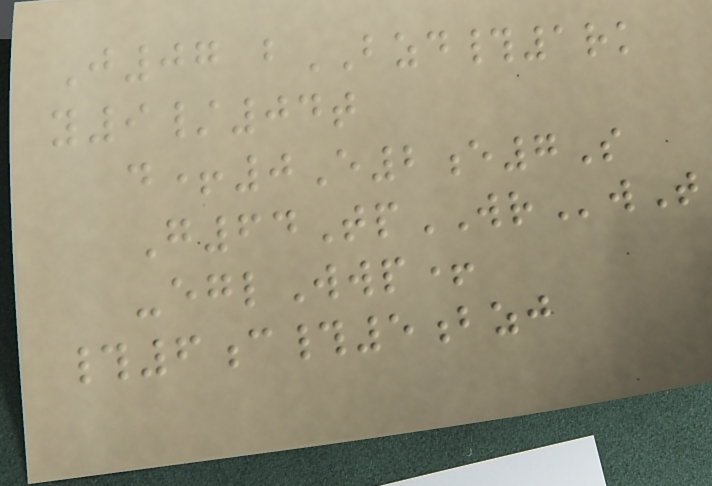J07 bBZD#1rk
y9/04t
d+0E2e7S
G64TpWRwT
-eglWwp+
#6c#5bzj
